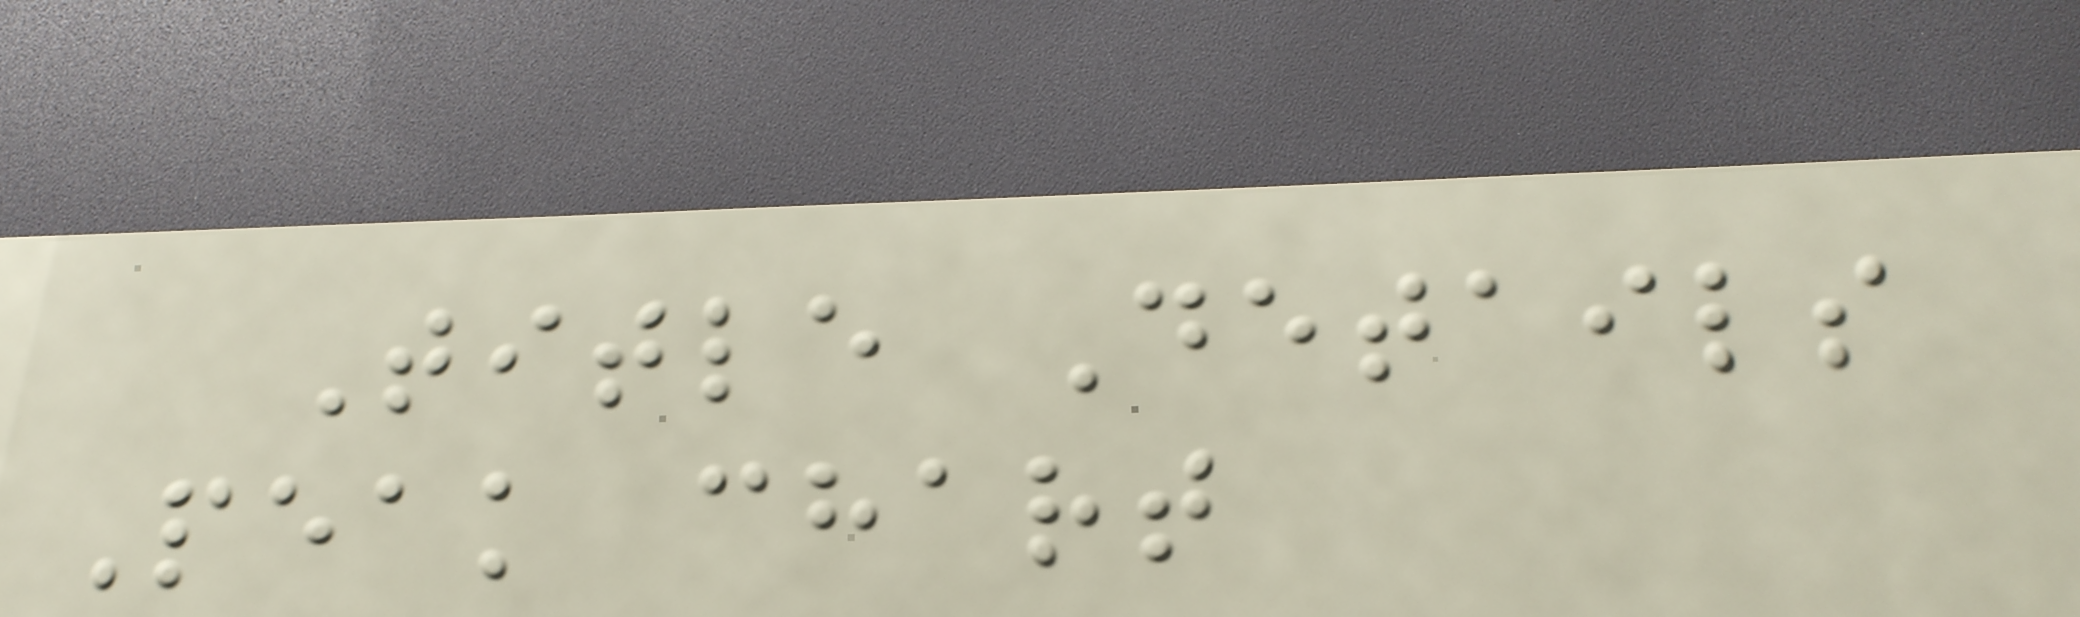Title Details
Peak chart
